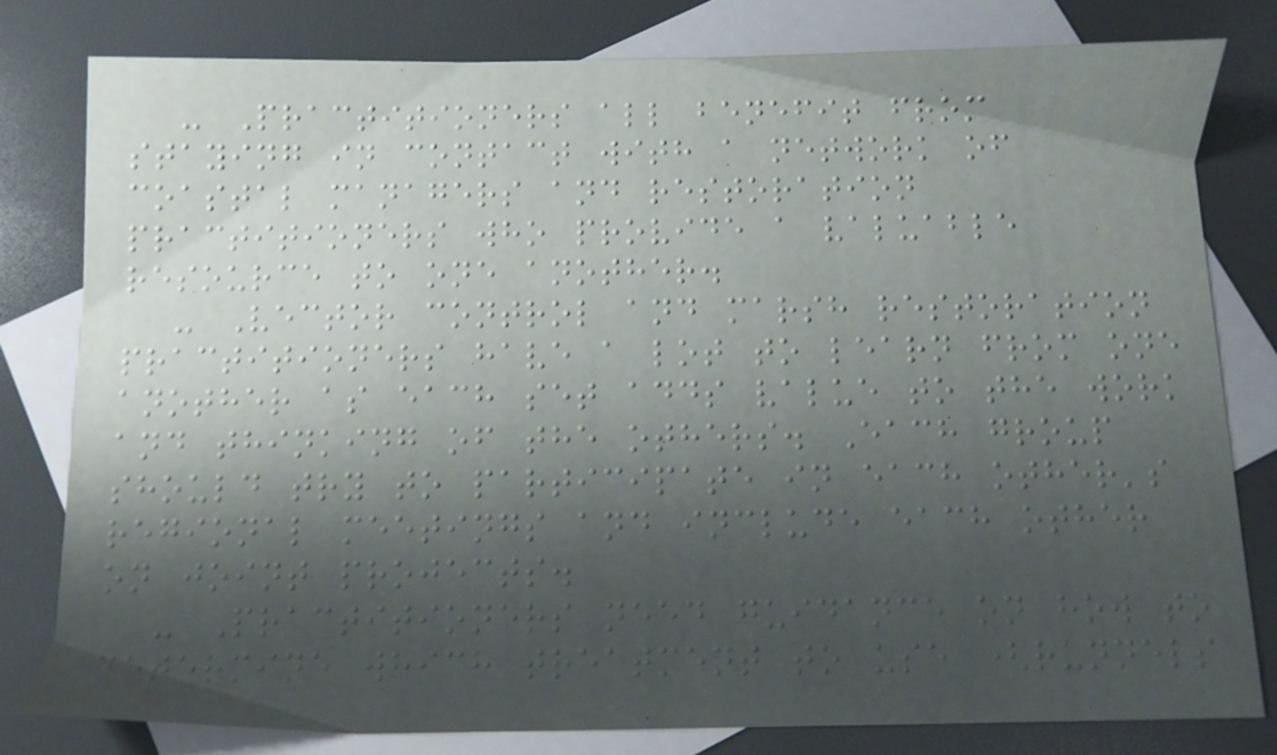- Practitioners all benefit from
staying in contact with a network of
coastal managers and restoration
practitioners who provide a valuable
resource to one another.
- Vector control and marsh restoration
practitioners have a lot to learn from one
another as each set adds value to the work
and thinking of the others. Each group
should try to participate in each other's
regional meetings and include each other
on joint projects.
- Practitioners need guidance on how to
determine which treatment to use (runnels
